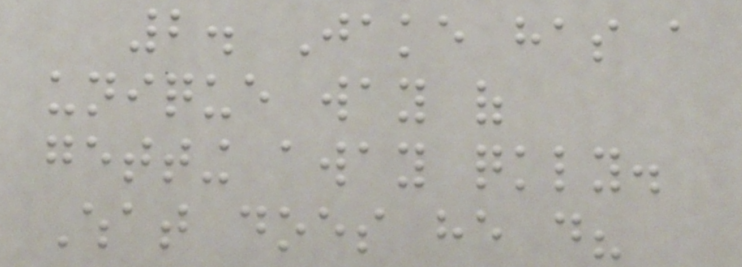2. Jake has a
unique way of
getting away quickly.
What does he do?
